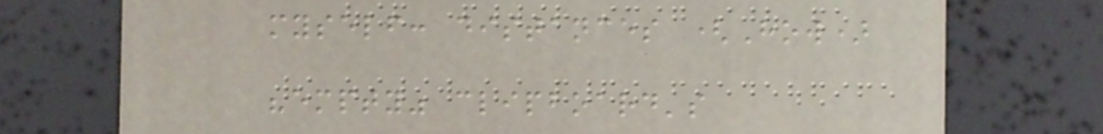myself: distances (How)
"empty" clipboard's
